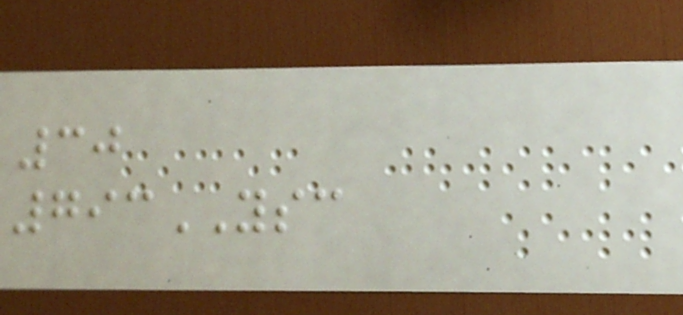30
793YSC
